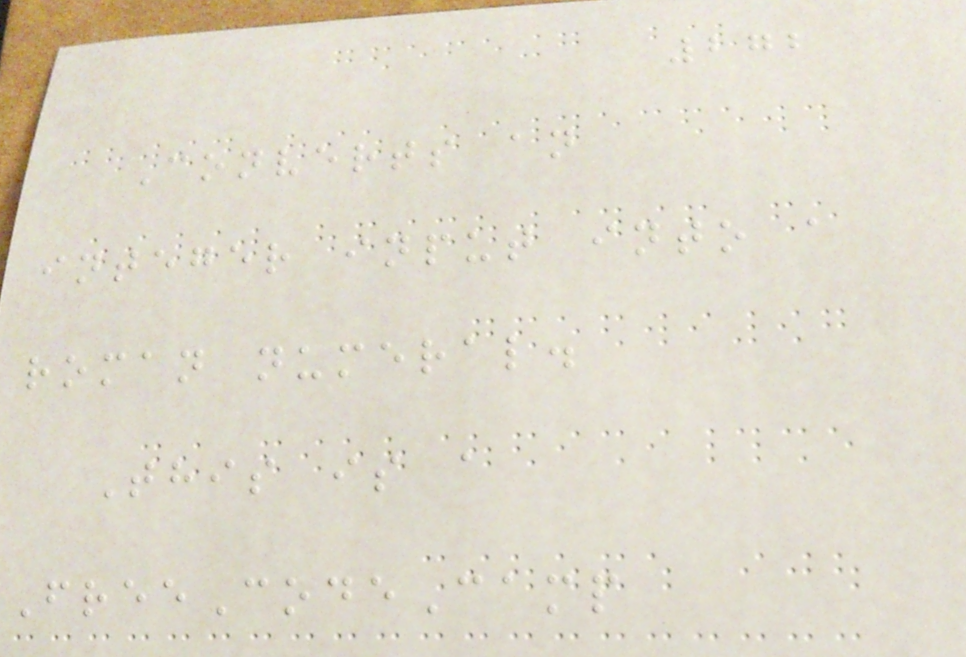272
Converts an
integer input into a
roman numeral.
This is a
FreeCodeCamp
